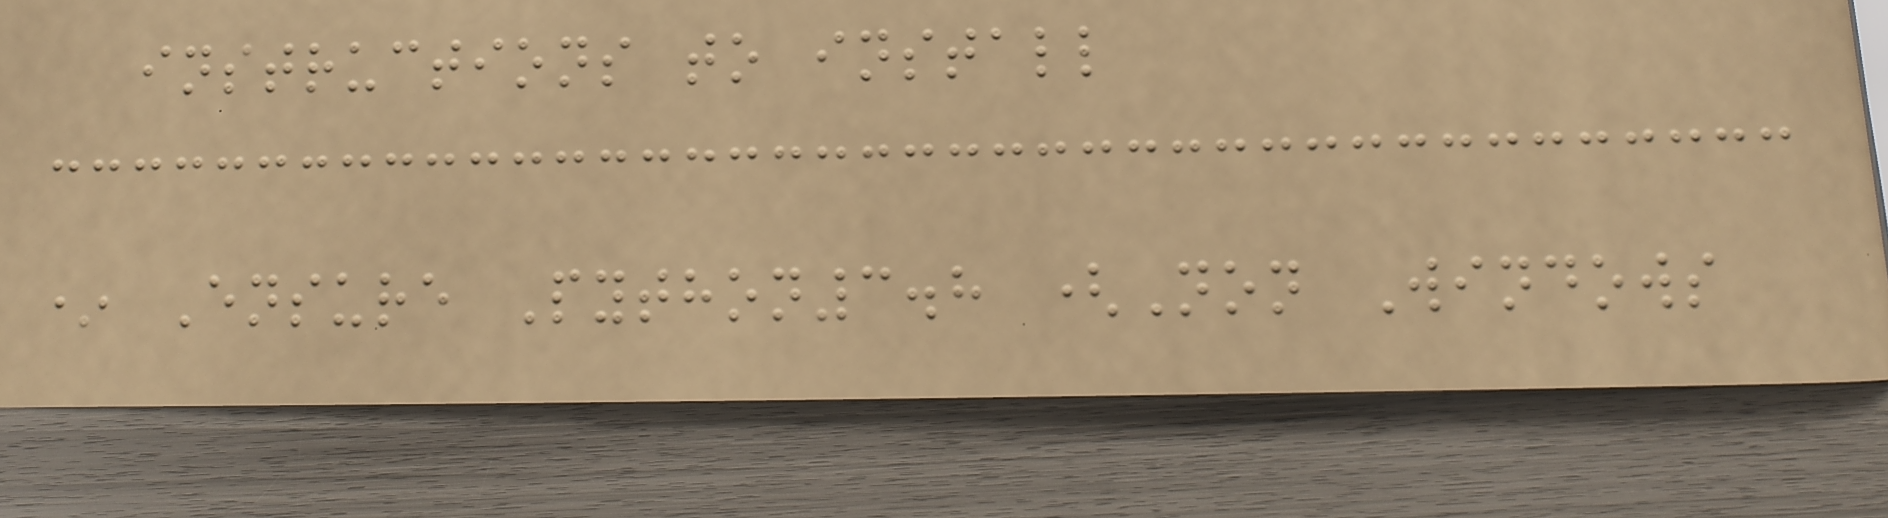instructions to install
* Ensure Python3.8 (Non Windows
